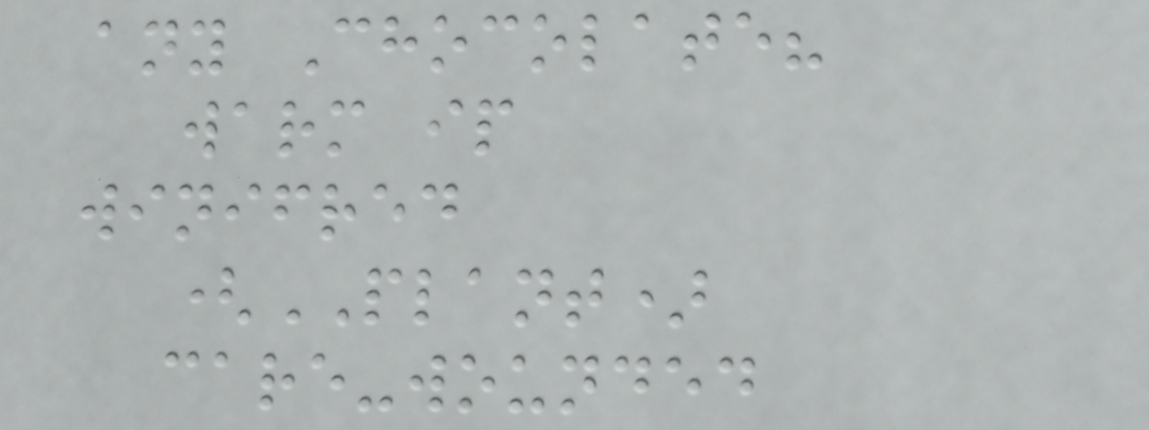any Chocolate?
warm ip
winifred
(PLANT)
care-wounded
